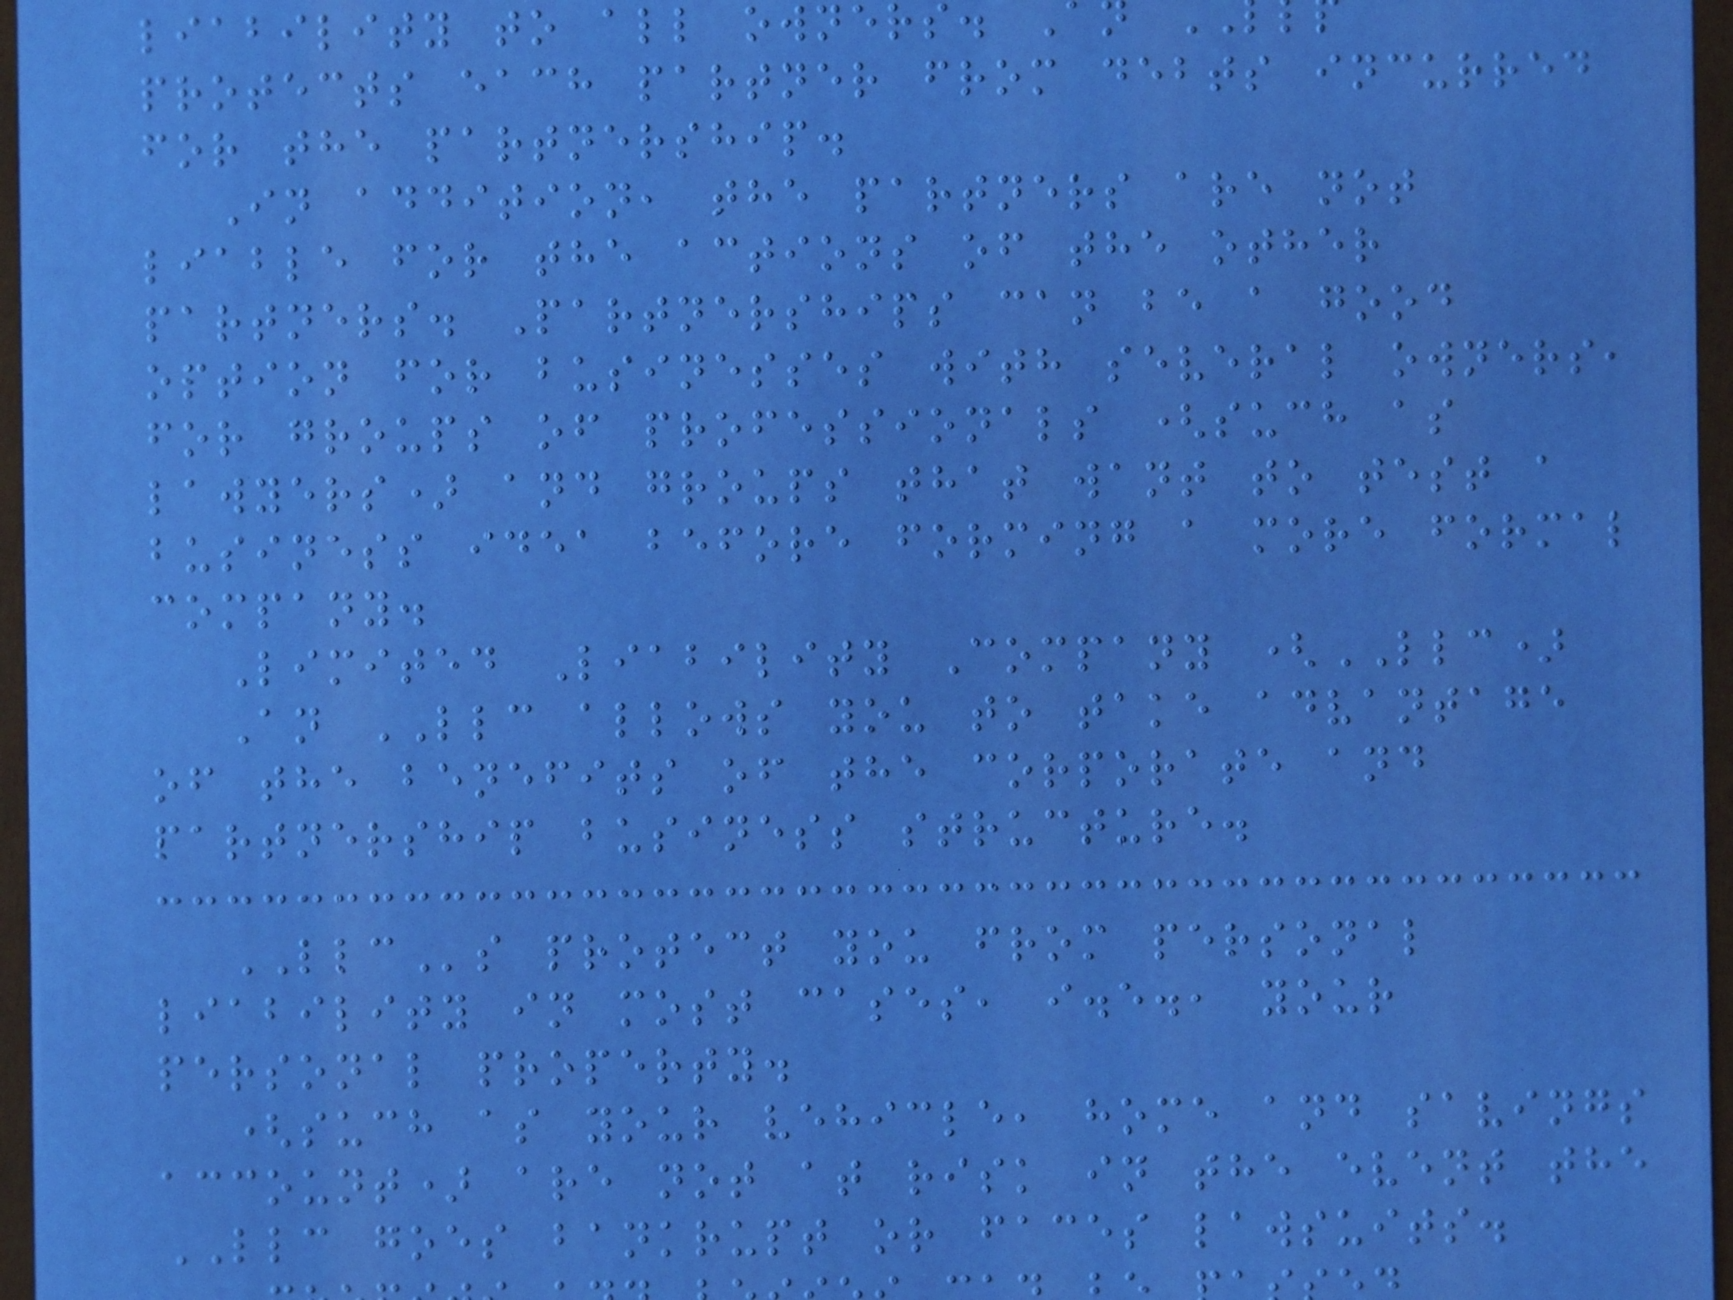liability to all owners.
protects each partner from debts incurred
for the partnership.
In addition, the partners are not
liable for the actions of the other
partners. Partnerships can be a good
option for businesses with several owners,
for groups of professionals (such as
lawyers) and groups that want to test a
business idea before forming a more formal
company.
Limited Liability Company (LLC)
An LLC allows you to take advantage
of the benefits of the corporate and
partnership business structure.
LLCs protect you from personal
liability in most cases, i.e., your
personal property.
(such as your vehicle, home and savings
account) are not at risk in the event the
LLC goes bankrupt or faces lawsuits.
